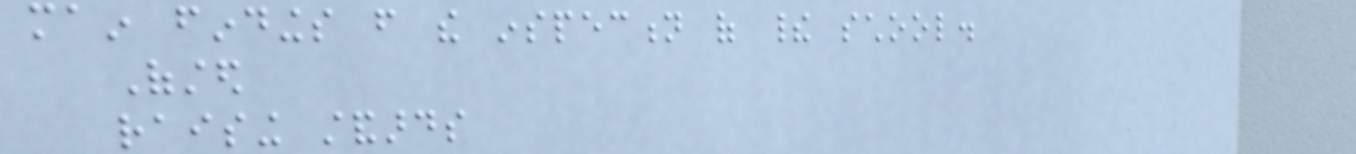main findings from the inspection of their school.
Ofsted
raising standards
